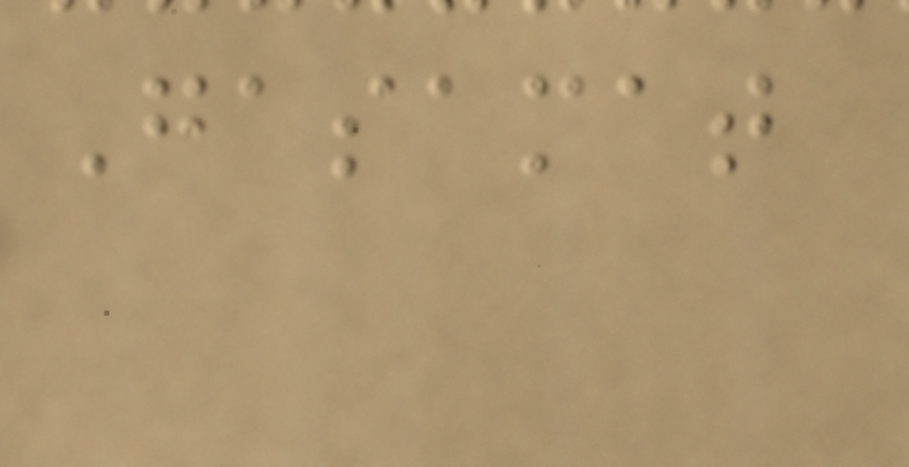Gasamat
